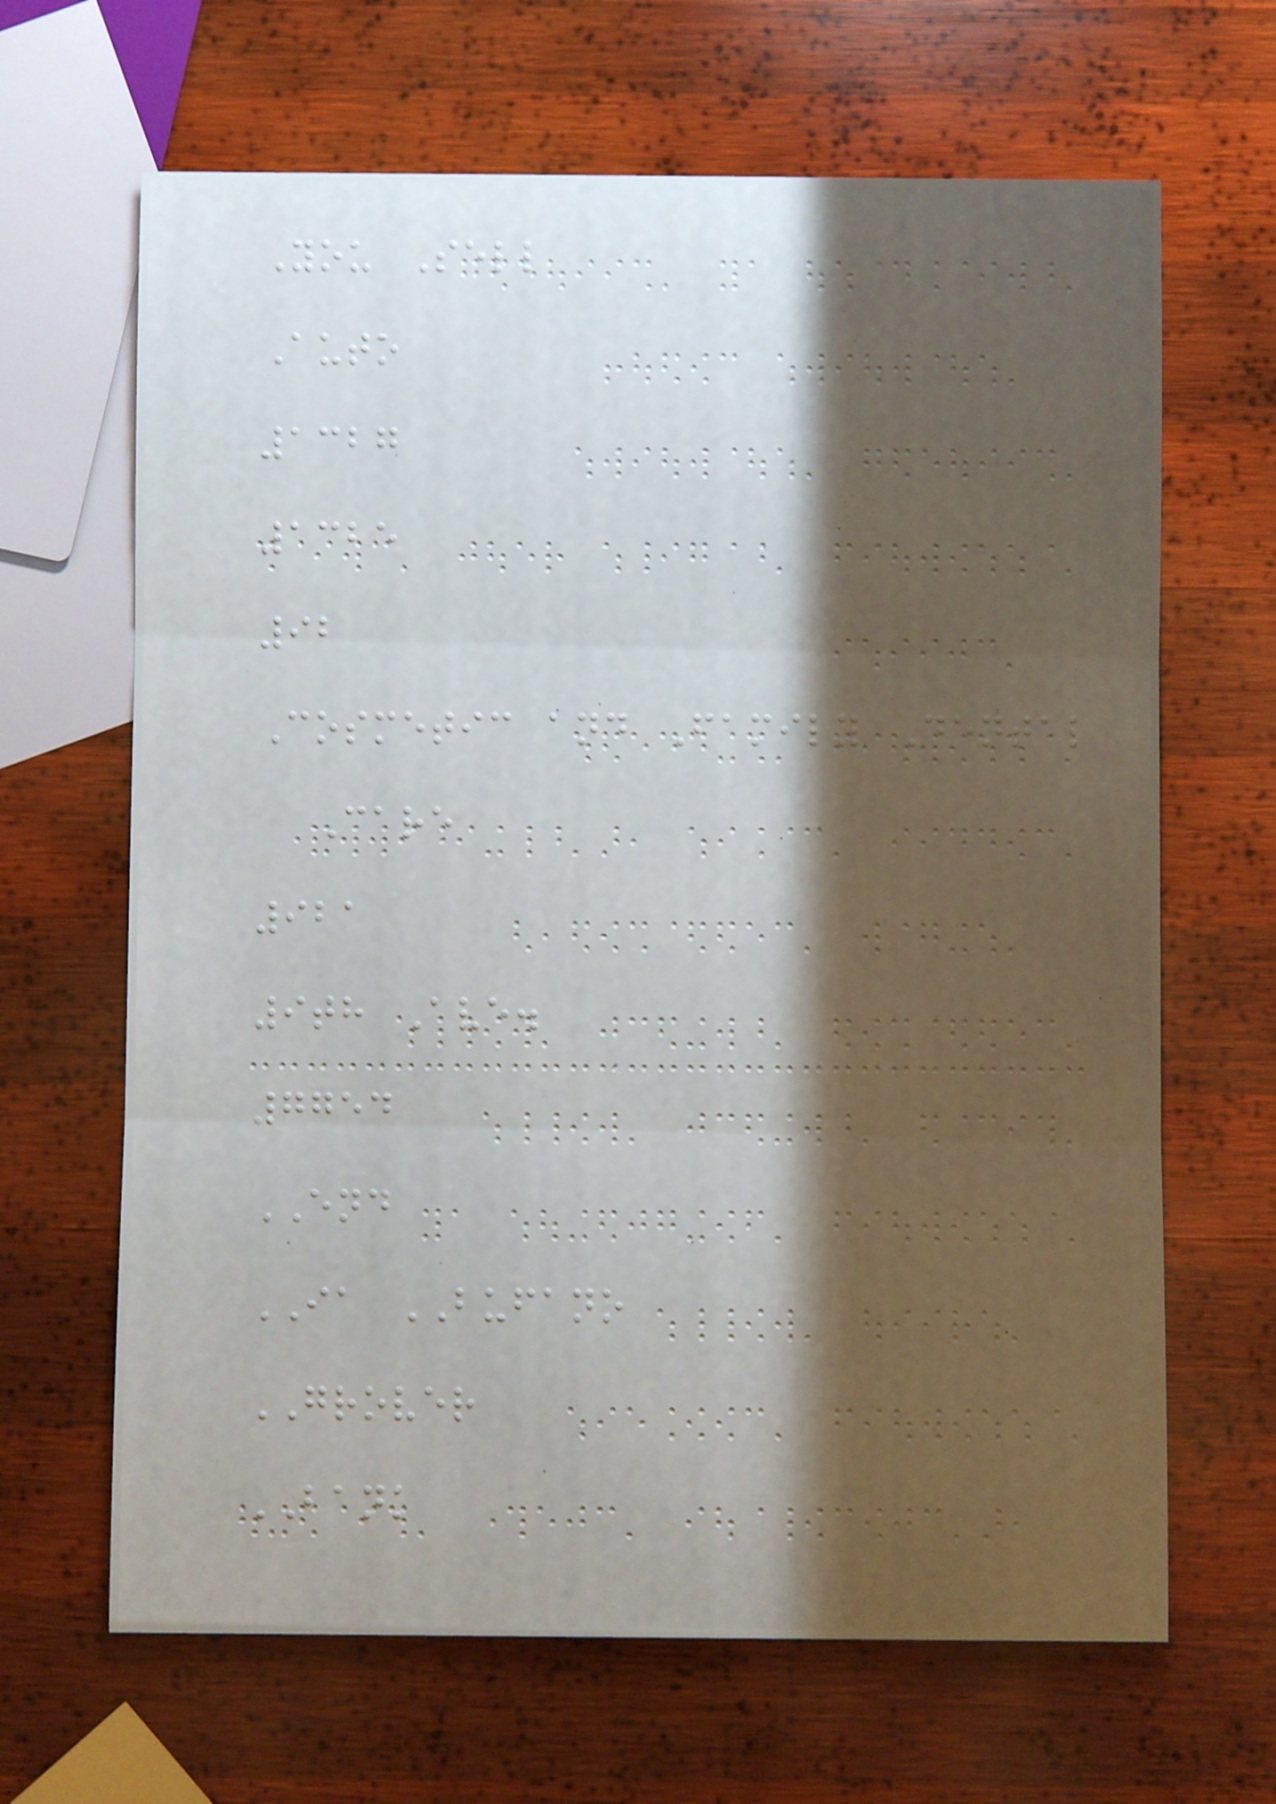You Sell
Auto
1327
1325
92
Cosmetic and Family Dental
Care
921
9th Ave.
7754
END
IA BUFANO
GROVER
BANK
